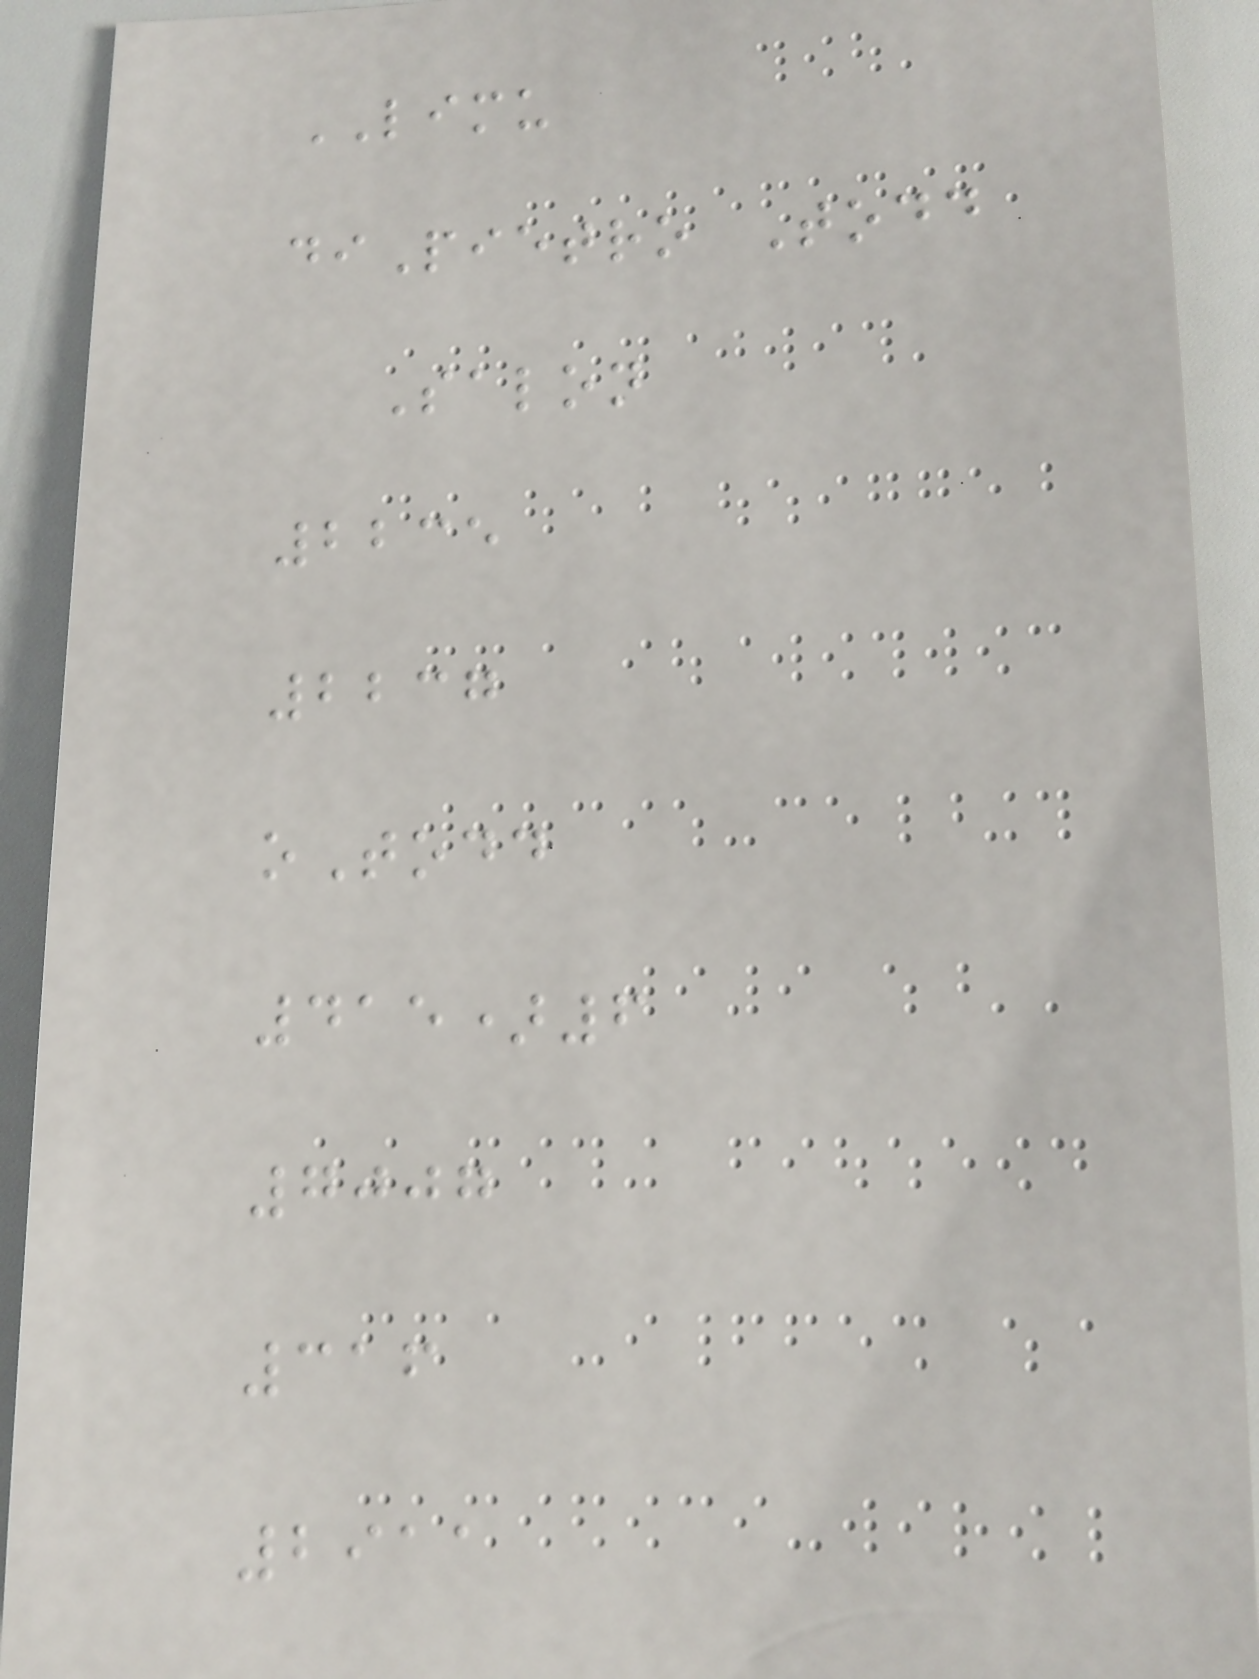LIMU
diPietro Todd
Salon
2235
2237
oTodd
415)6
7007
316
2911
